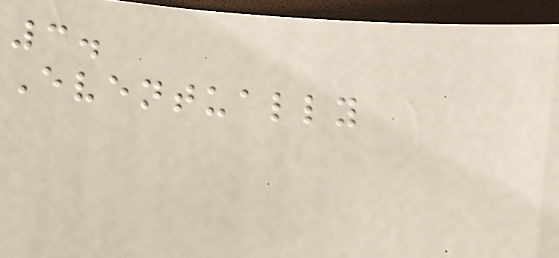3.
Eventually
